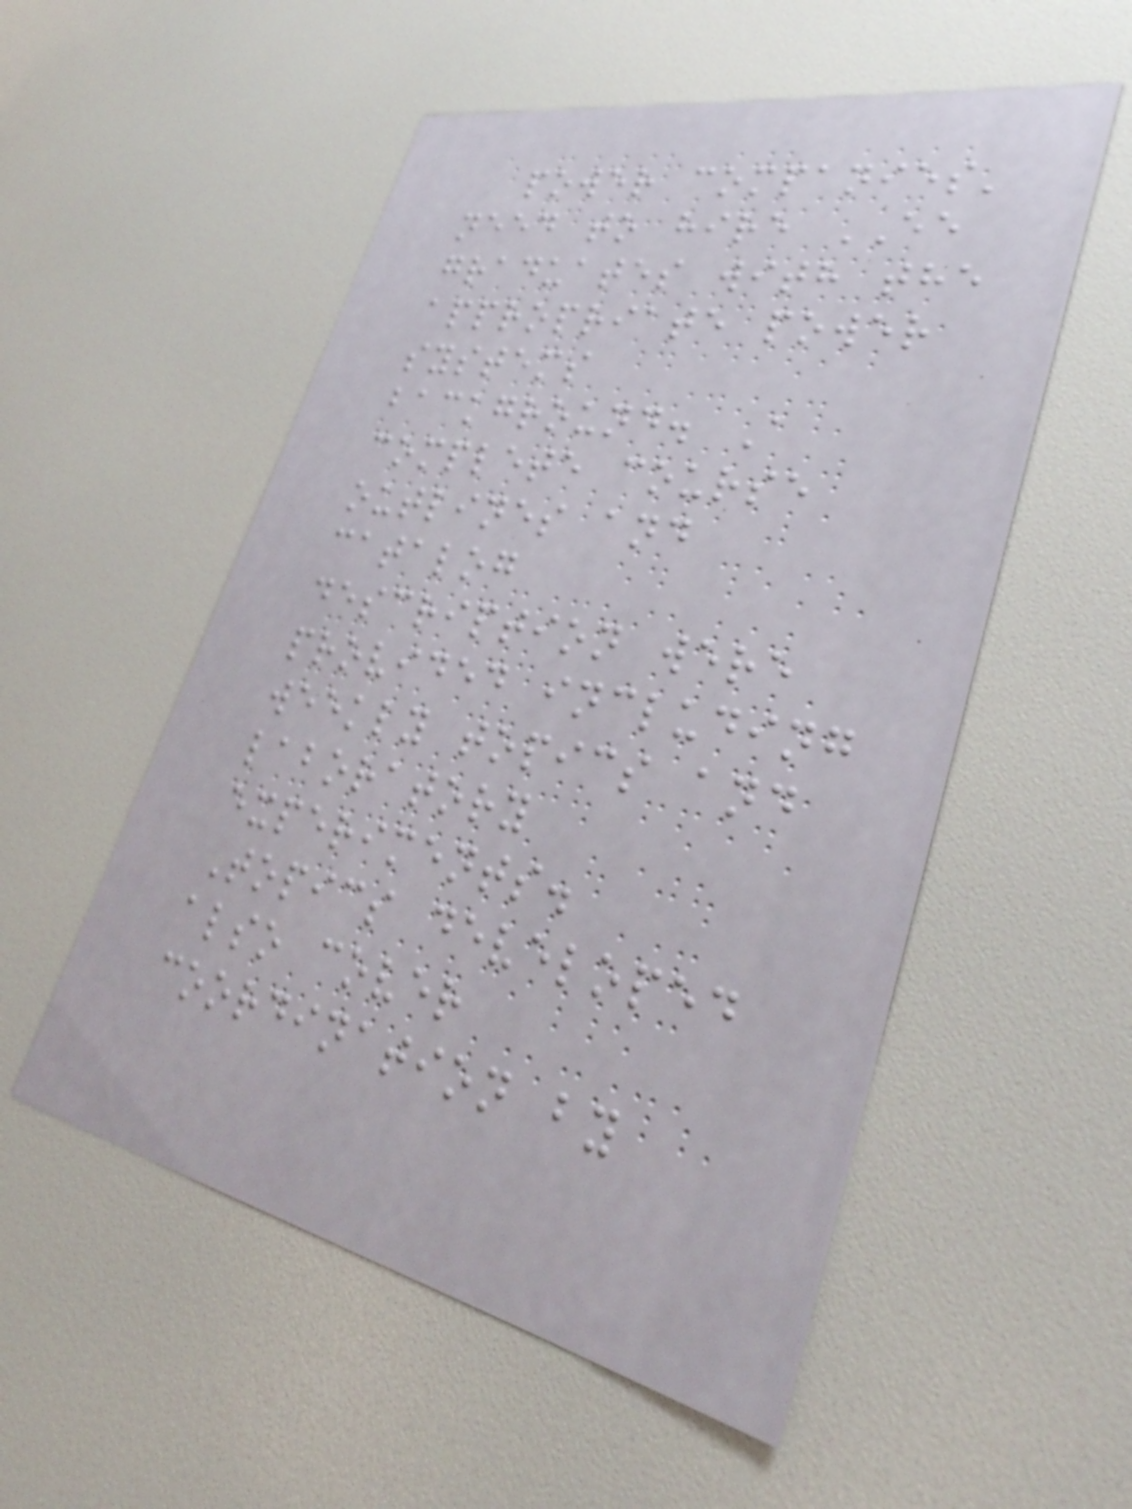power companies'
need to hire EE
graduates with the
appropriate power
systems
background. A
complete course
outlines and
catalog
description were
provided including
weekly topics and
laboratory
experiments.
Topics developed
also cover
coordination by
